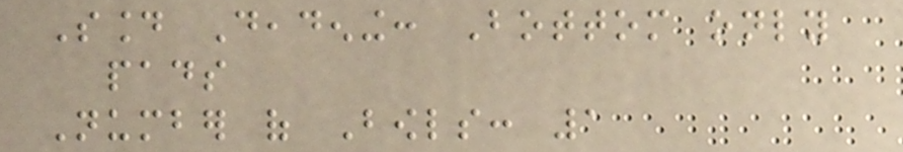Sound Deadening: Bottom only
pads
Number of Bowls: 1
